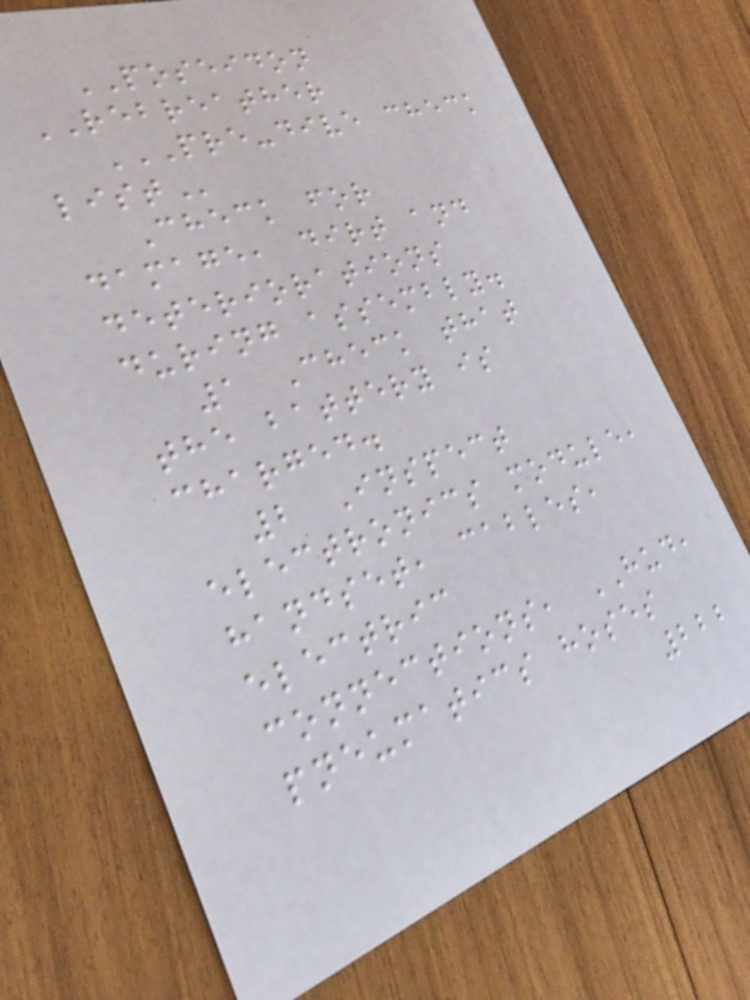POSEIDON
REBREATHER
PRE-DIVE CHECK
LIST
Check for
damage, dirt and
deteriorations
during assembly.
1 Check that
the battery is
charged.
2 Inspect
electronics module,
handset, cables,
electric
connections, HUD,
pneumatics hoses
222
